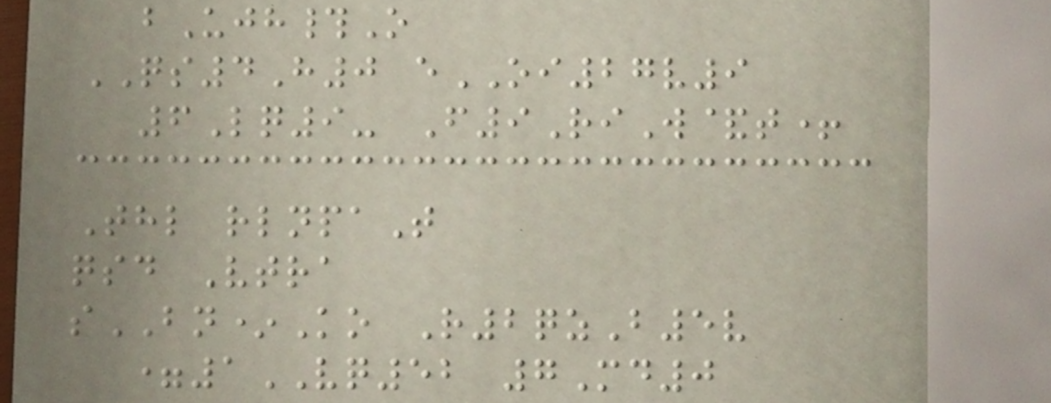bUjh#O
QS4H0 eOI27v9
6Lq9- F9RiW&t+
Thl rlnpaT
qsd Vtra
sBN*Ko R2qzB5v
=1VQ52 7Md0
